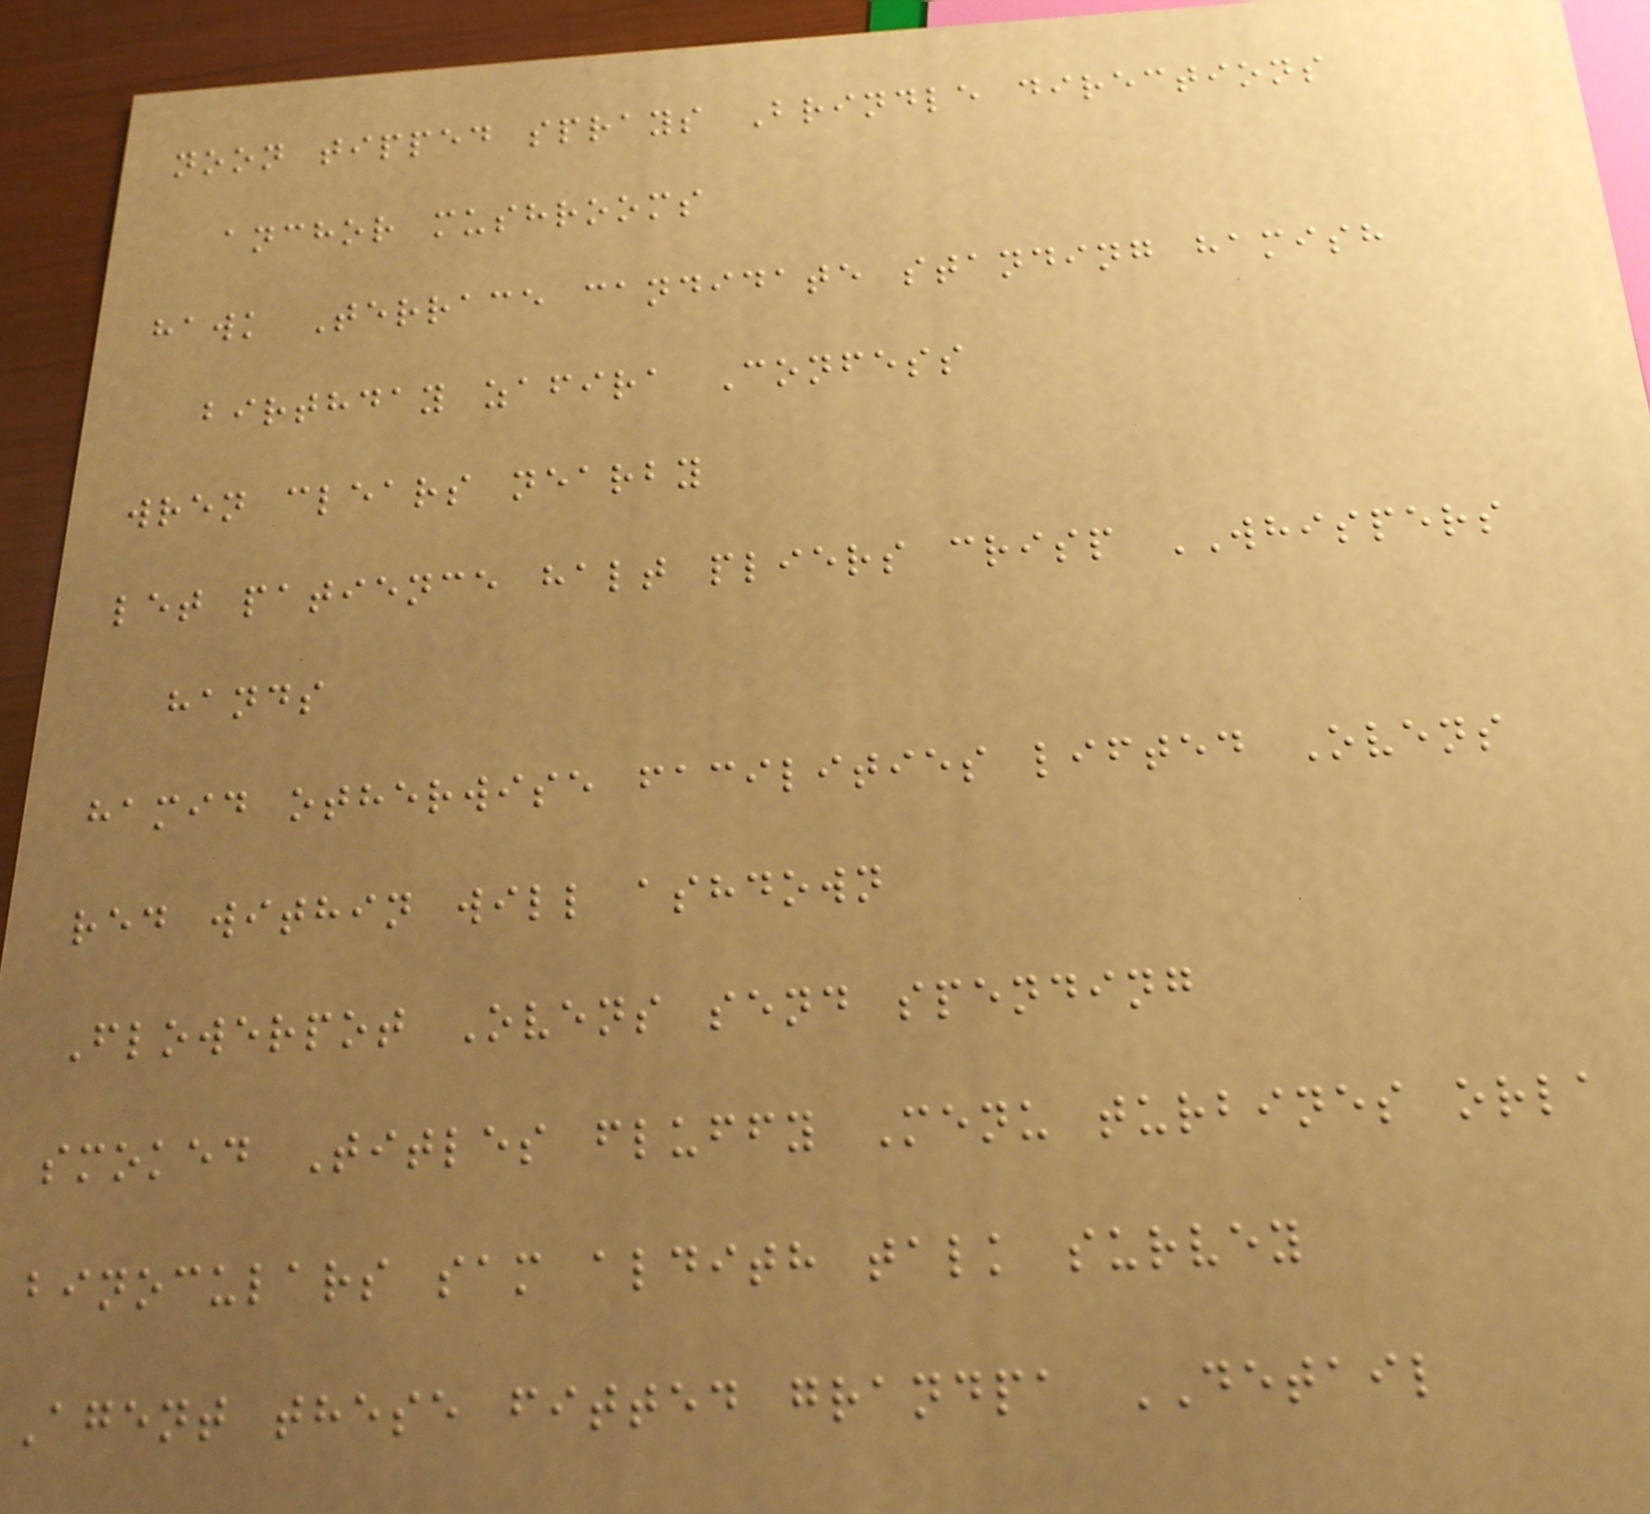noon tipped sprays Brindle directions
anchor mushrooms
hawk Terrace candidate standing hamish
birthday zafira Confess
wren clears nearby
let patience halt pliers crisp WHISPERS
hands
hamid otherwise facilities lifted Ovens
red within will ashdown
Flowerpot Ovens send spending
smoked Titles fluffy Menu turbines orla
binoculars sam aldith talk survey
Agent these fitted grandpa DETAIL
